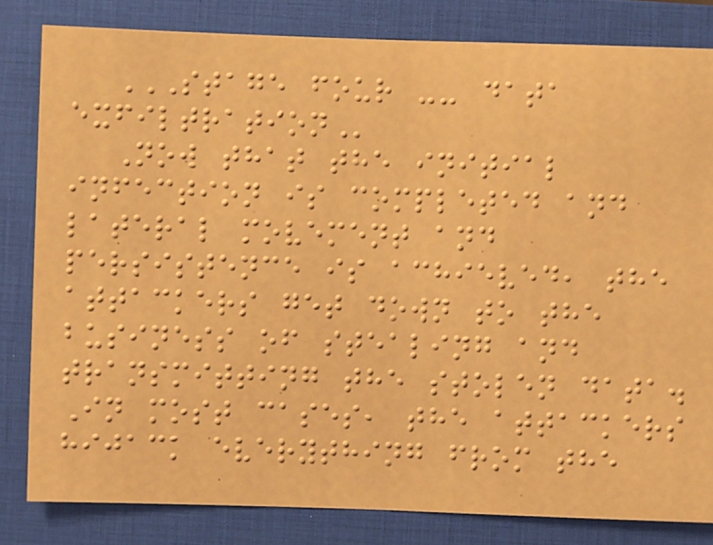STAGE FOUR -- DATA
EXFILTRATION
Now that the initial
infection is completed and
lateral movement and
persistence is achieved, the
attackers get down to the
business of stealing and
transmitting the stolen data.
In most cases, the attackers
hijack everything from the
